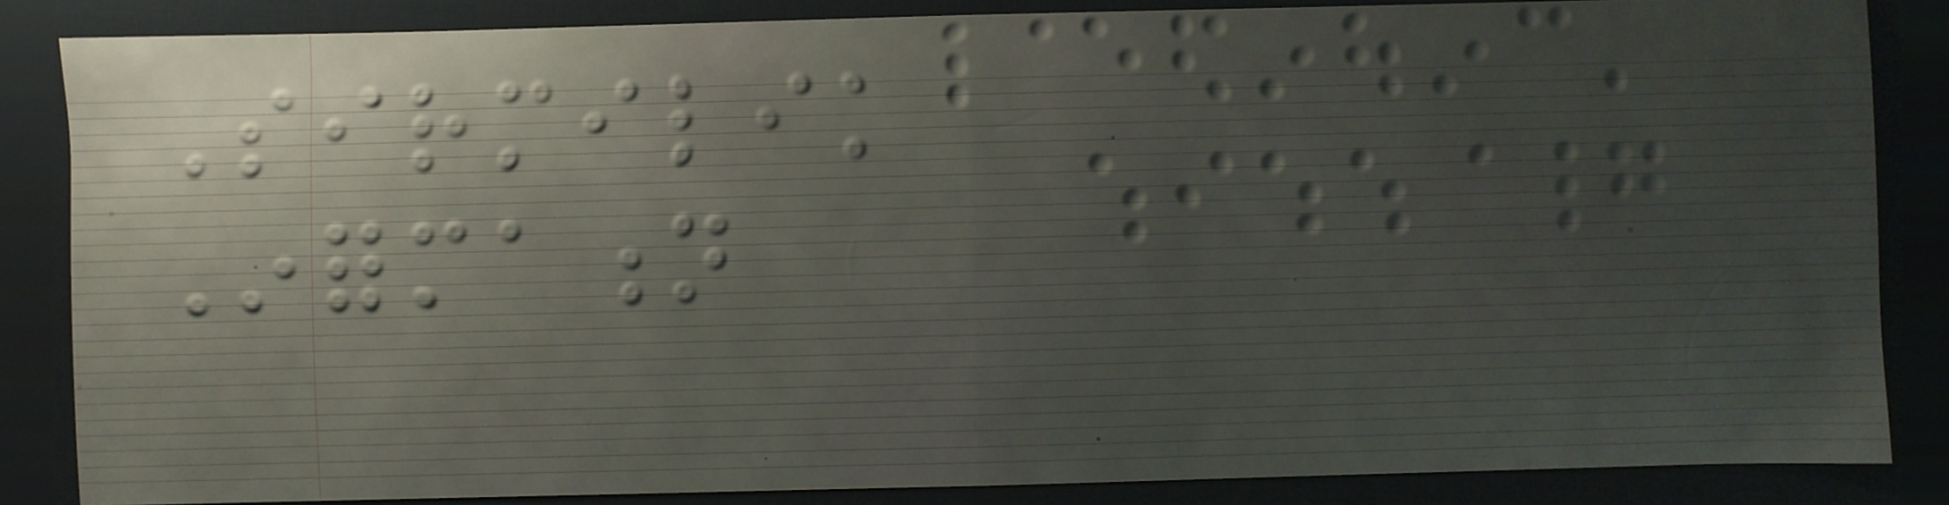Sirmilik
Information
